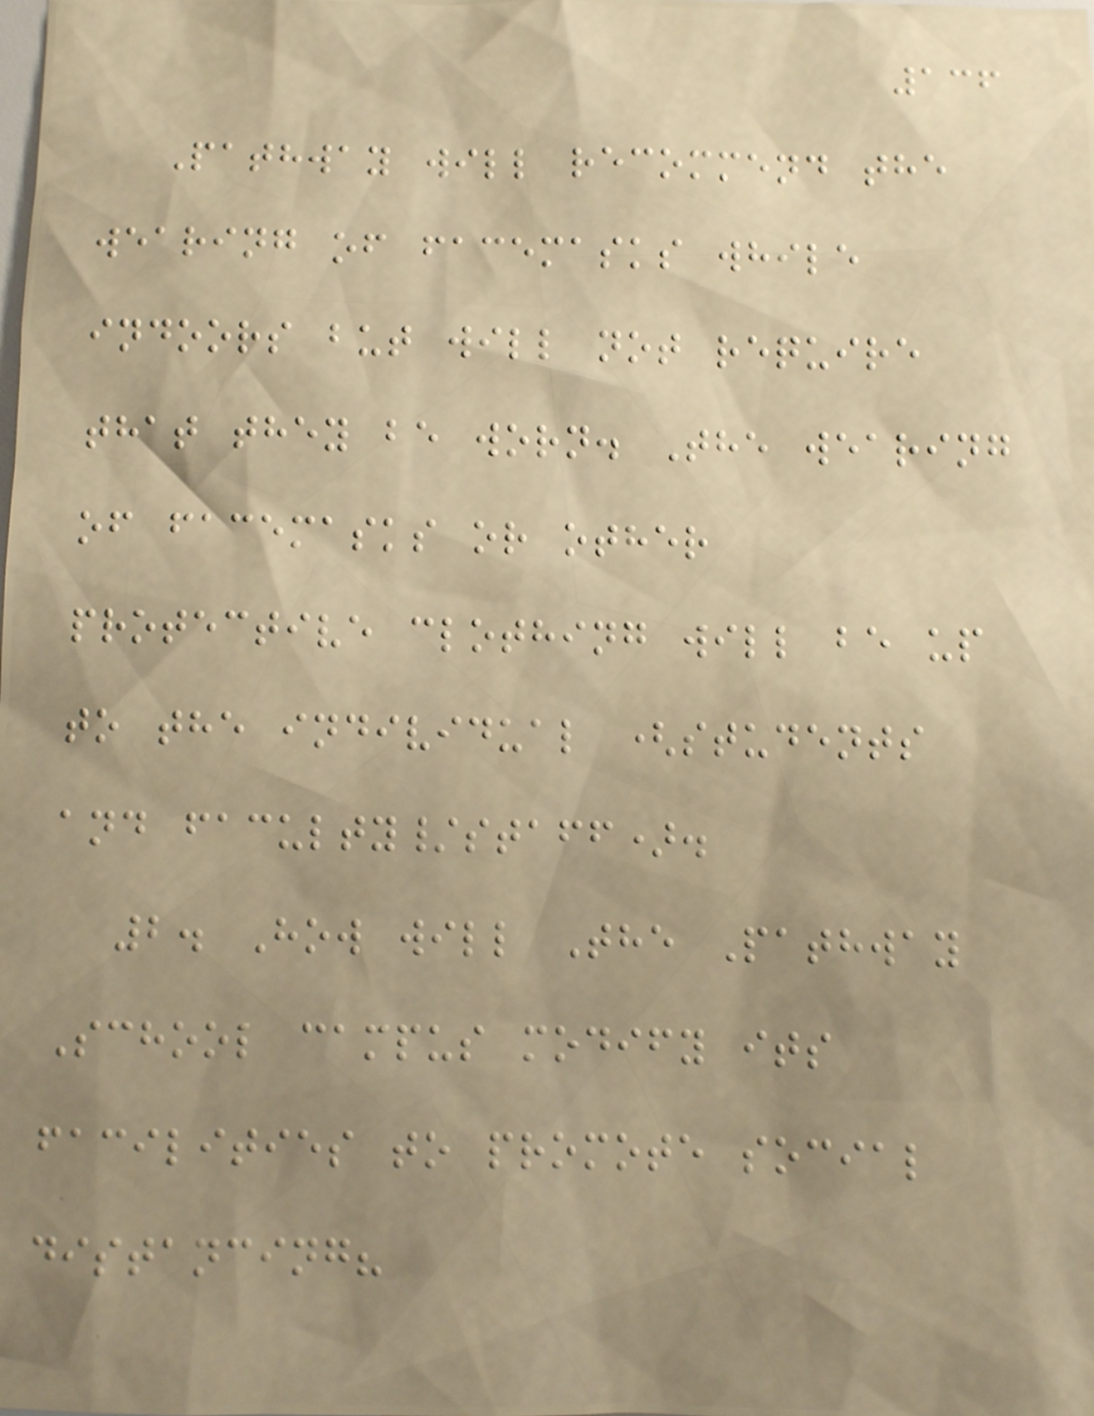136
Pathway will recommend the
wearing of facemasks while
indoors but will not require
that they be worn. The wearing
of facemasks or other
protective clothing will be up
to the individual (students
and faculty/staff).
2. How will The Pathway
School campus modify its
facilities to promote social
distancing?
